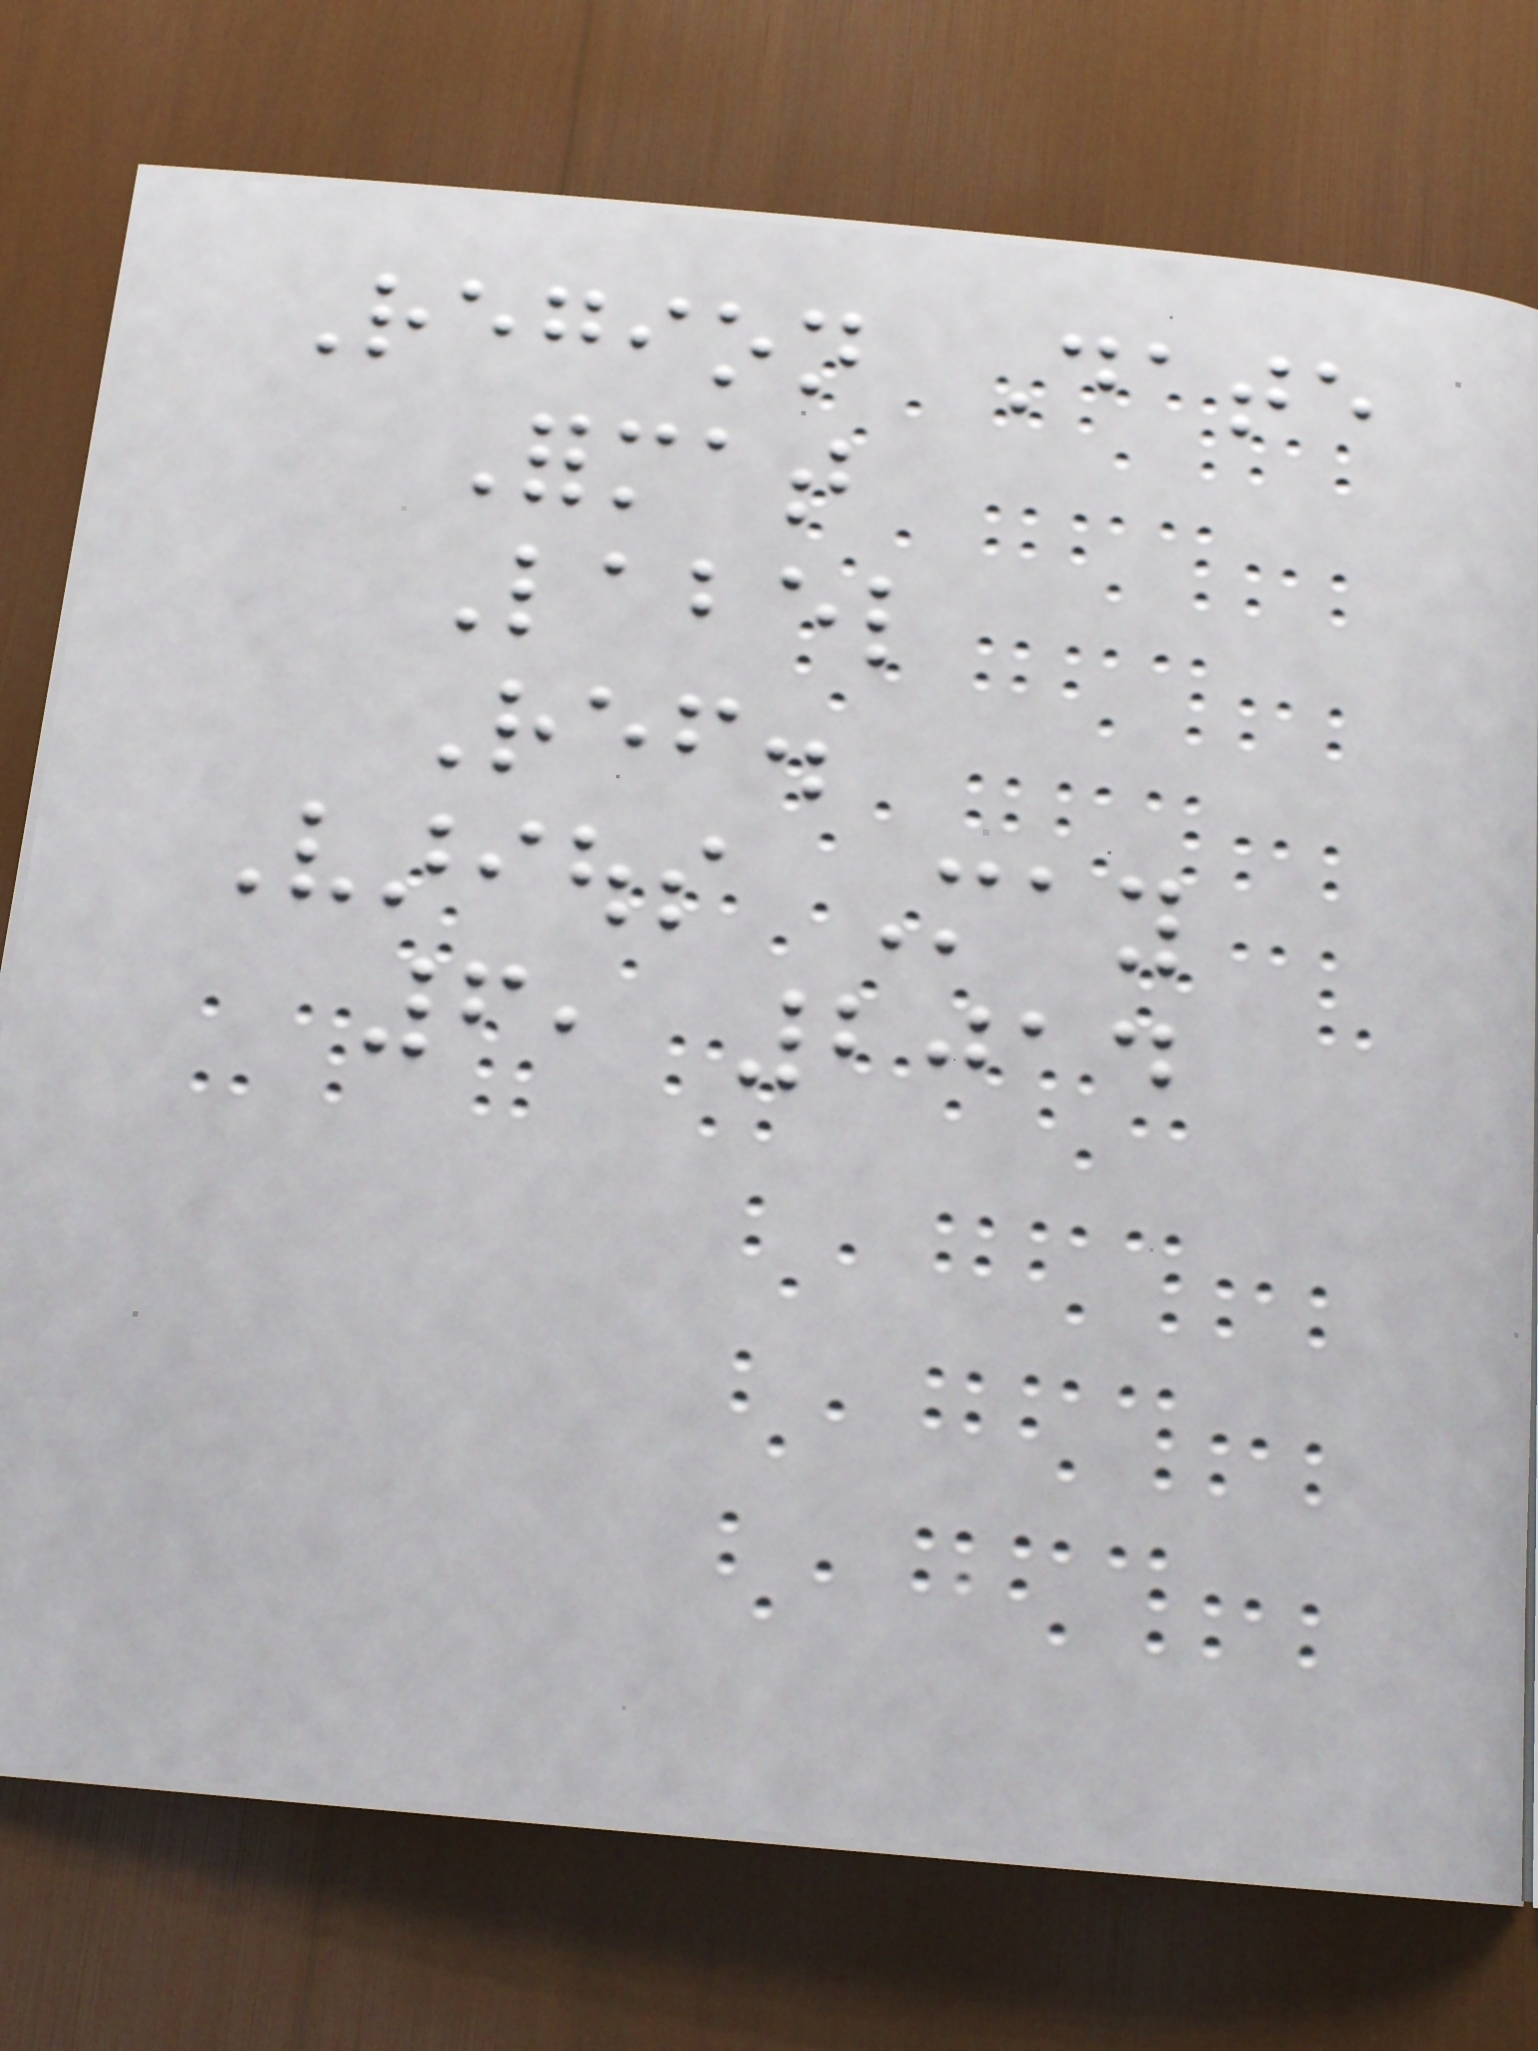Region Date
Format
Label
Ref.
Various May
6, 2014
